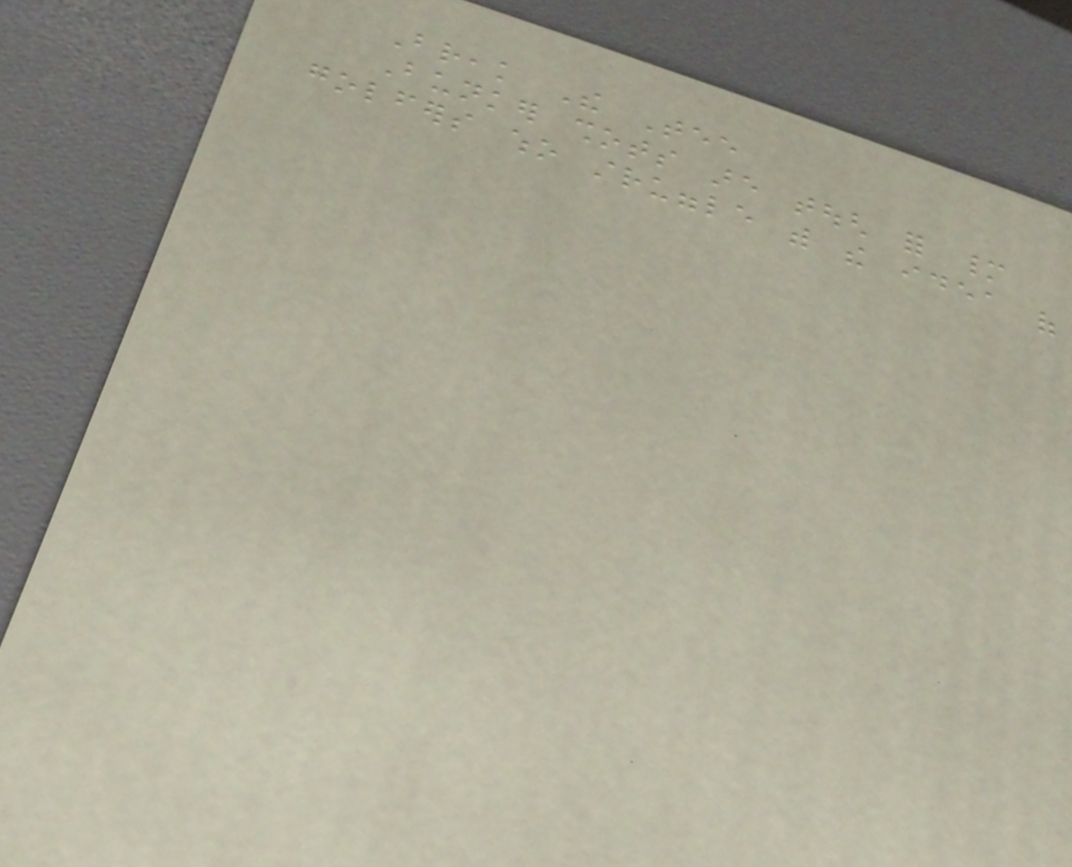Break The Tee
Bunker shots are tough for many
golfers who struggle with the idea of
